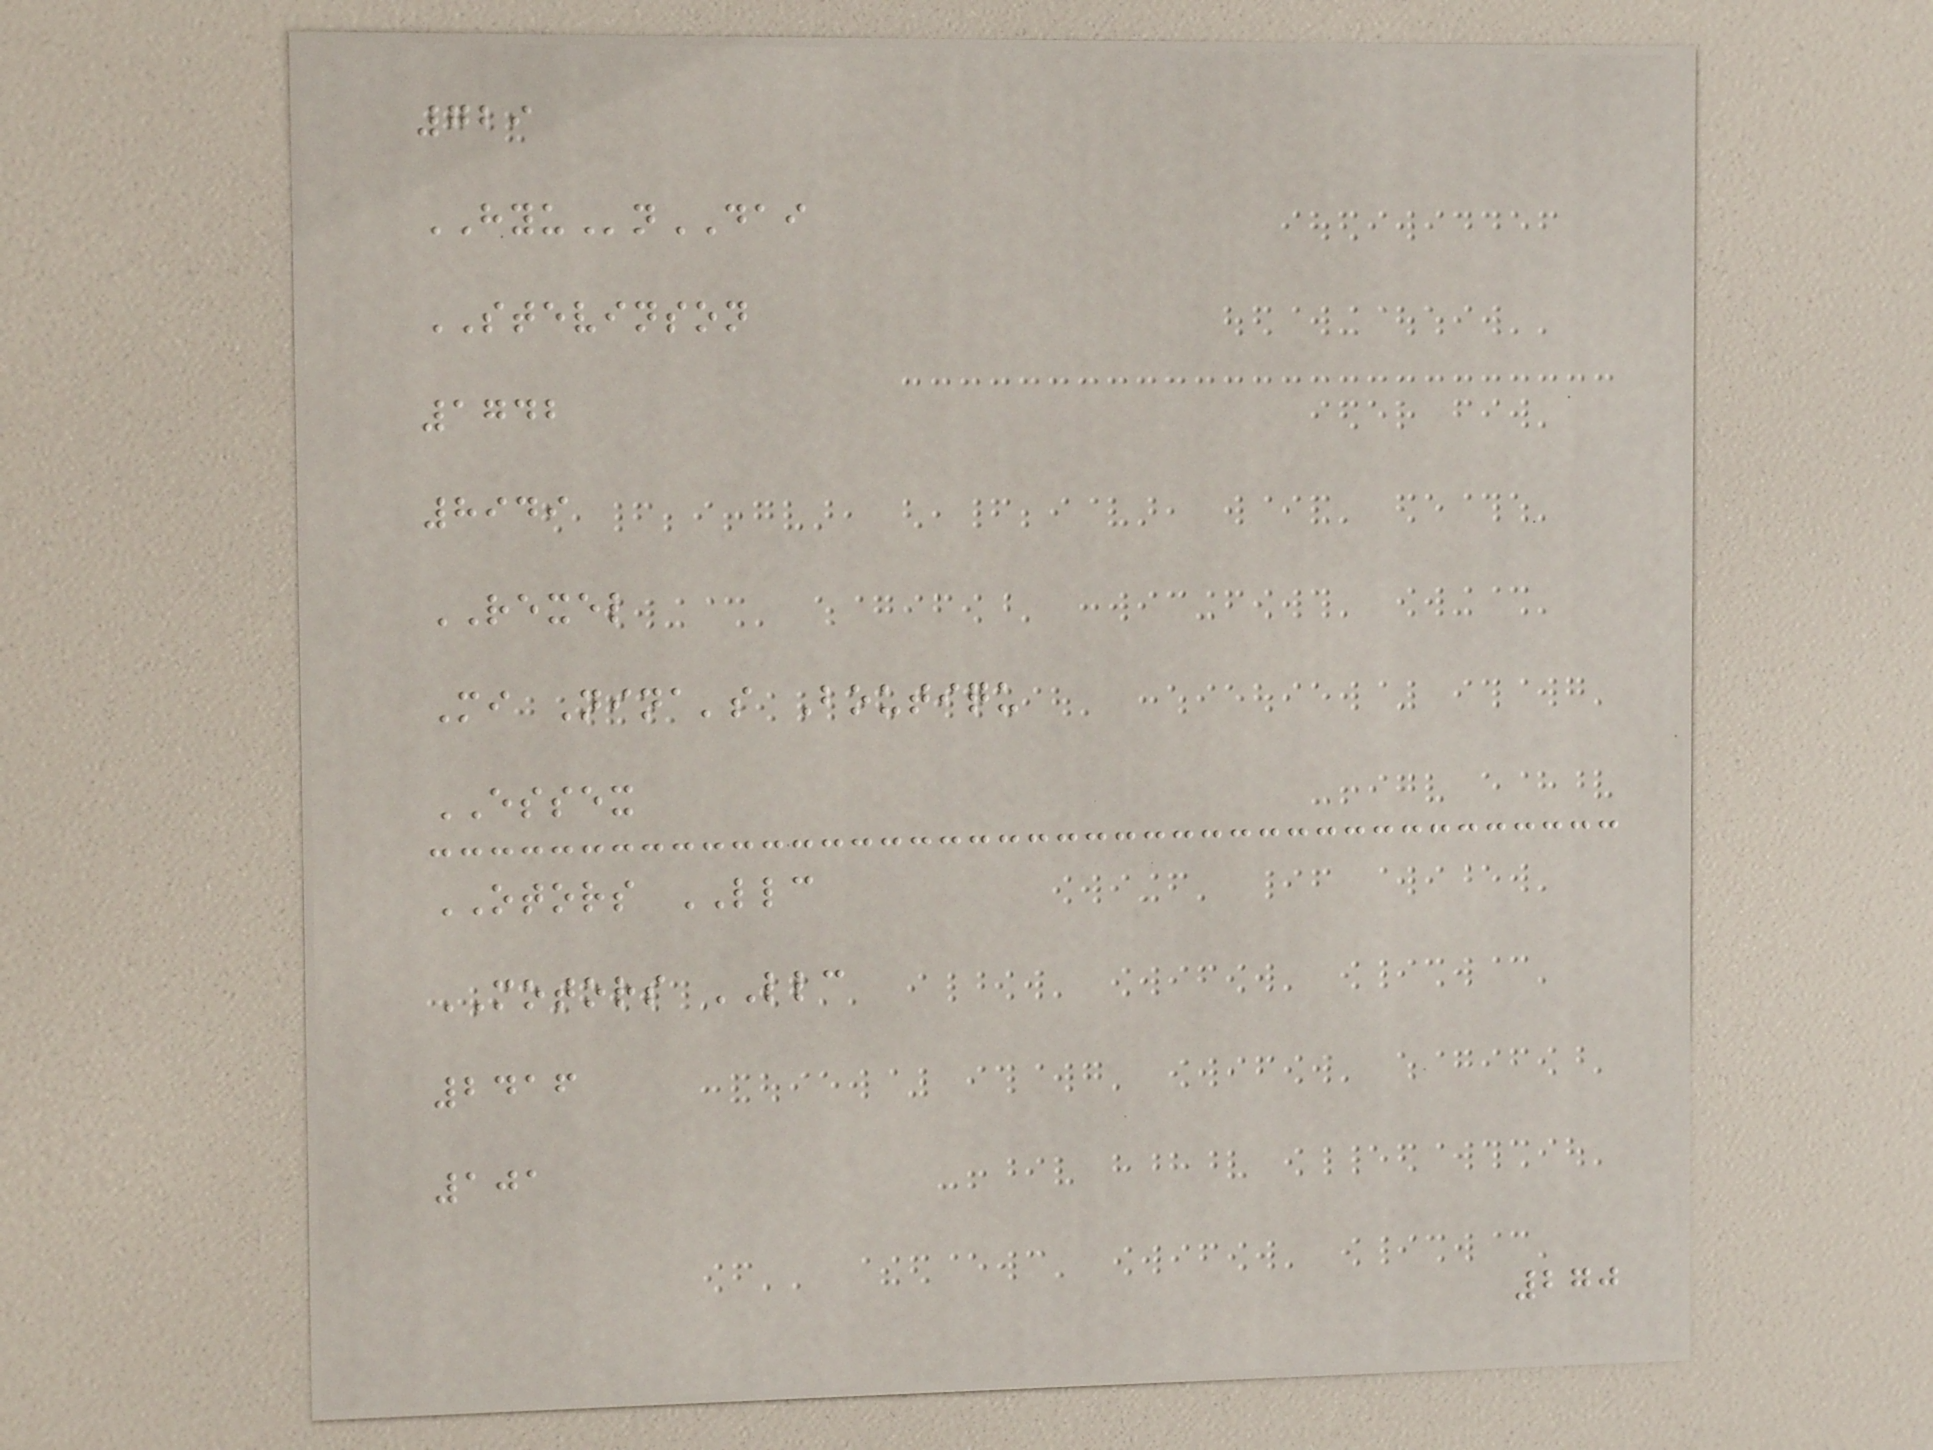729
HYUnDAI
STEVINSON
1742
8949
REXEL
Mi Nina's Boutiqu
ESSEX
OTORS LLC
MOTORS LLC
2416
101
270
